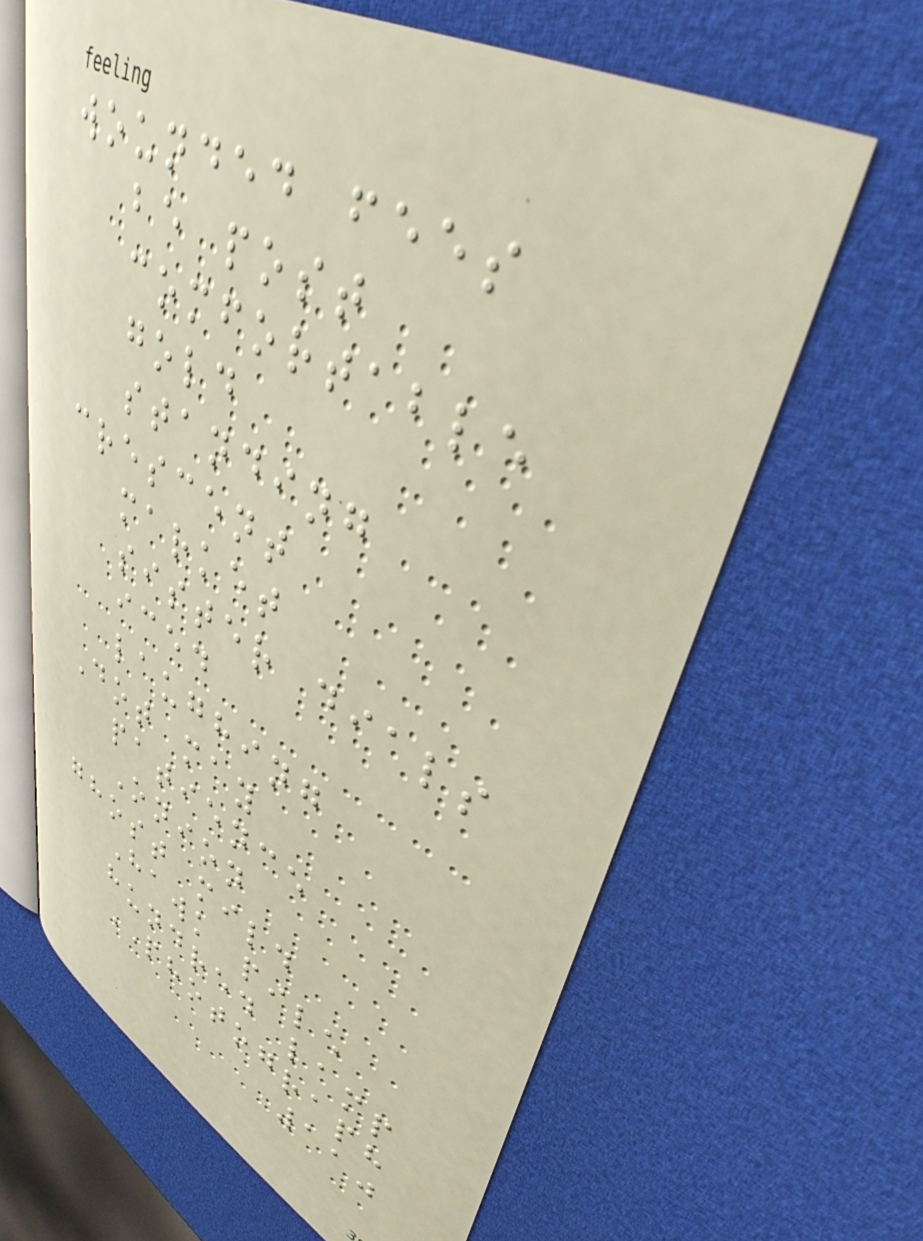wounded fees
be post
comfortable
gold
standing
crescent
market
sister dials
iced
laughing
Dot may
patience
Onion
ghost mild
Hawk pile
hundred lamp
PHOTOGRAPH
110
